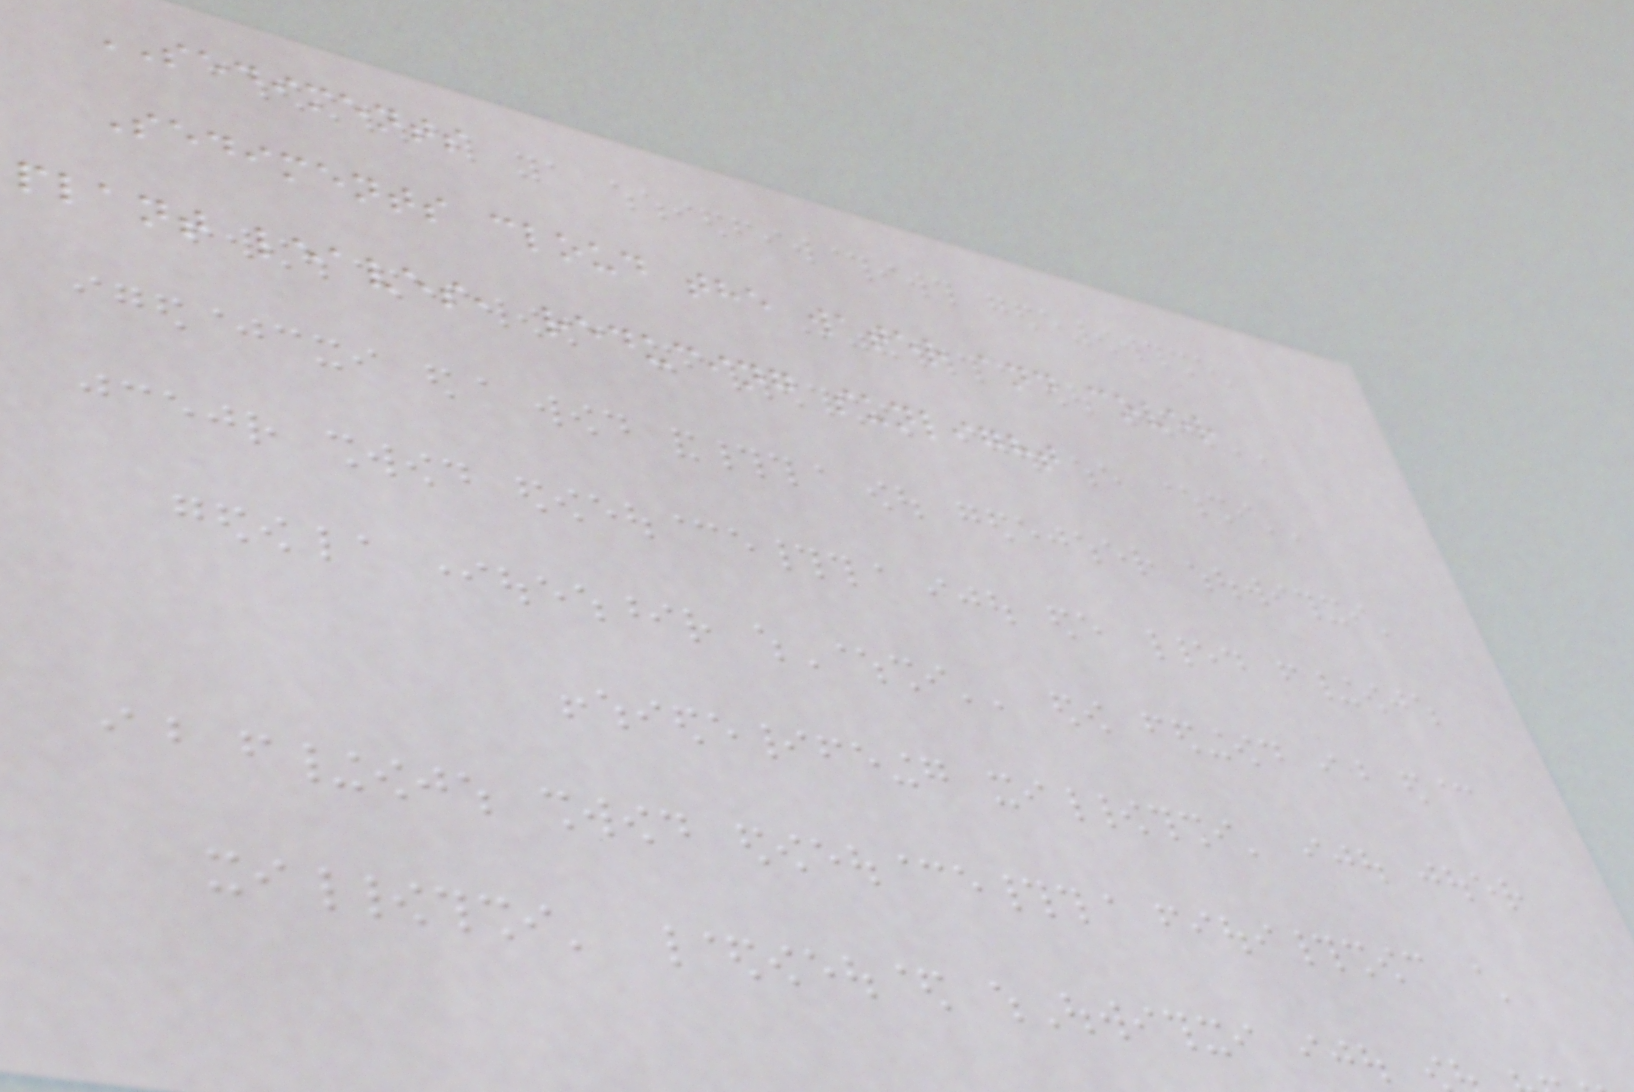SEDIMENTS
Sediments cloud the water and cover
plant leaves, reducing sunlight
